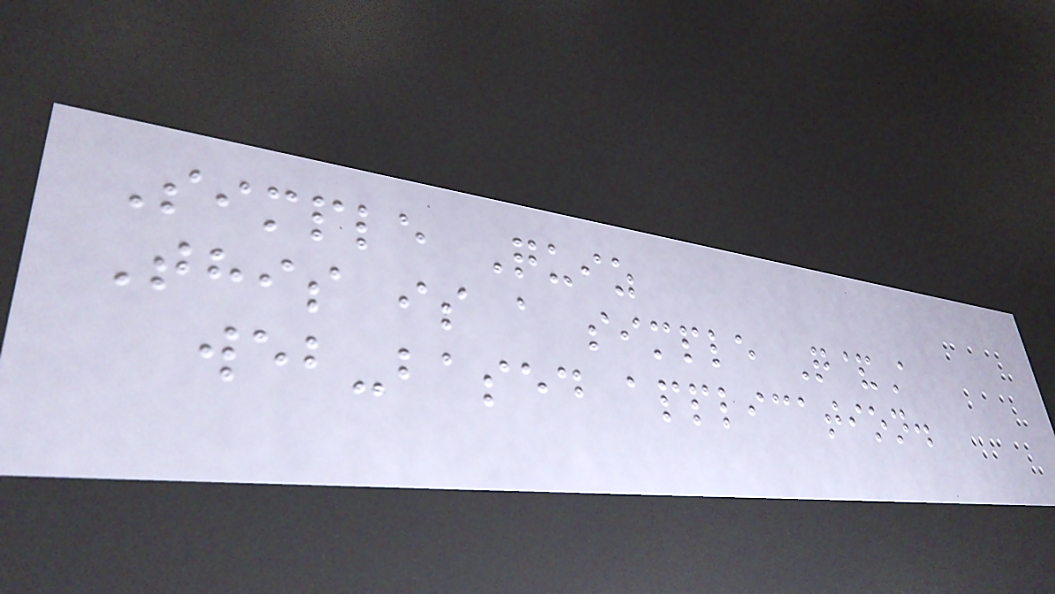Simple Quiz
This is a simple Q&A
web-based application.
